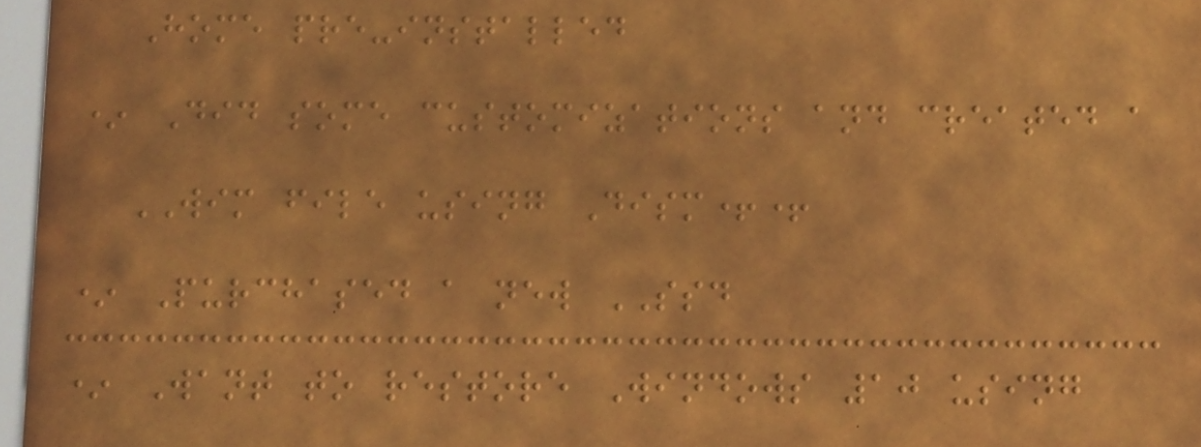Home pre-installed
* Did some customizations and created a
WIM file using Dism++
* Purchased a new SSD
* Want to restore Windows 10 using
